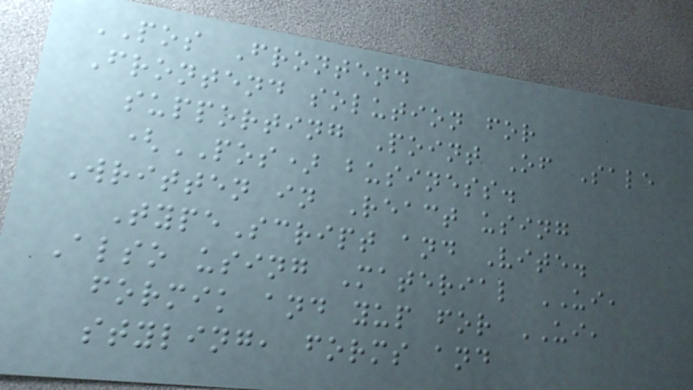POS Frontend
Frontend solution for
supporting Point Of Sale
(POS) business.
Written in React using
TypeScript and Vite.
Also using Material UI,
formik and yup for UI,
styling, forms and
